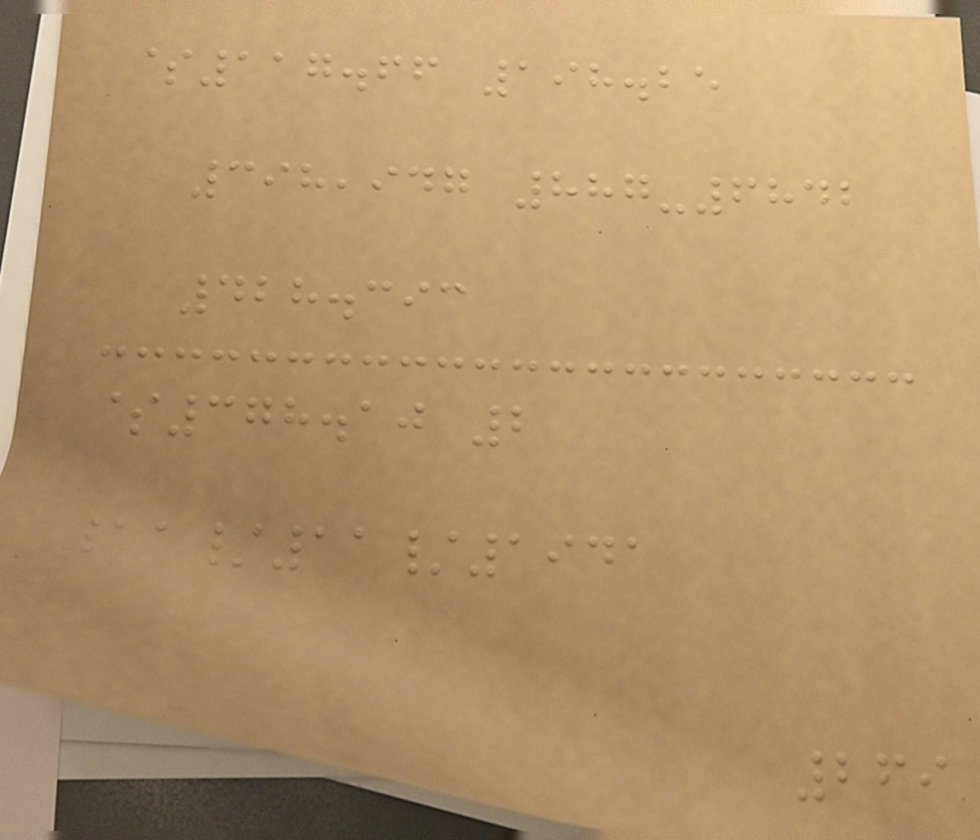$117.66 198.25
398,947 887-6842
428.393
$378.10 2
11/11/1941
269
